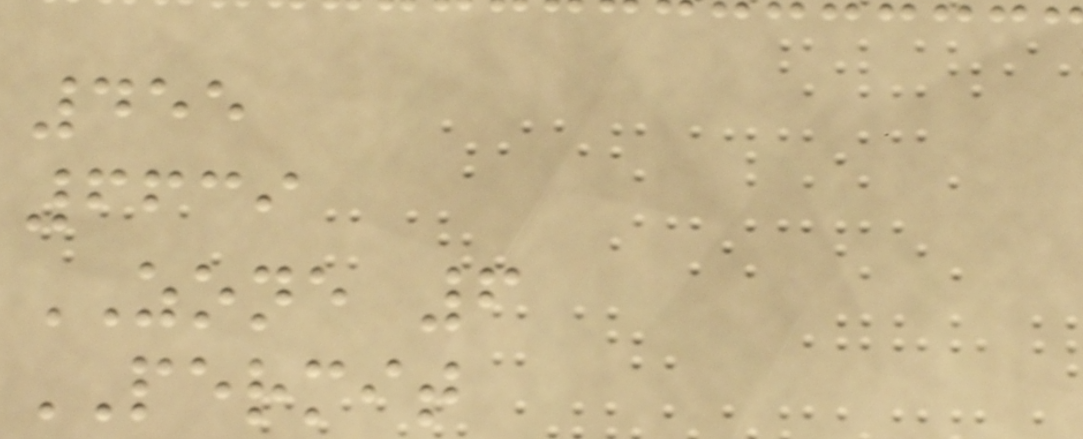455
6639
ZONE 6
PERMIT
